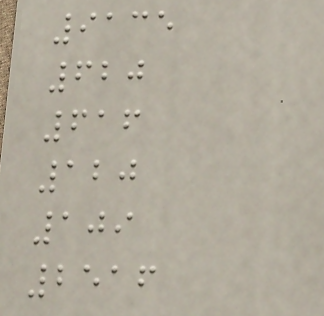9135
620
616
120
109
2516
